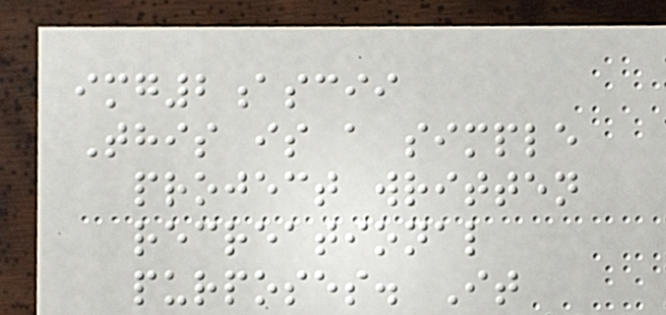img2ascii
This is a simple
project written
recreational
purposes. It
